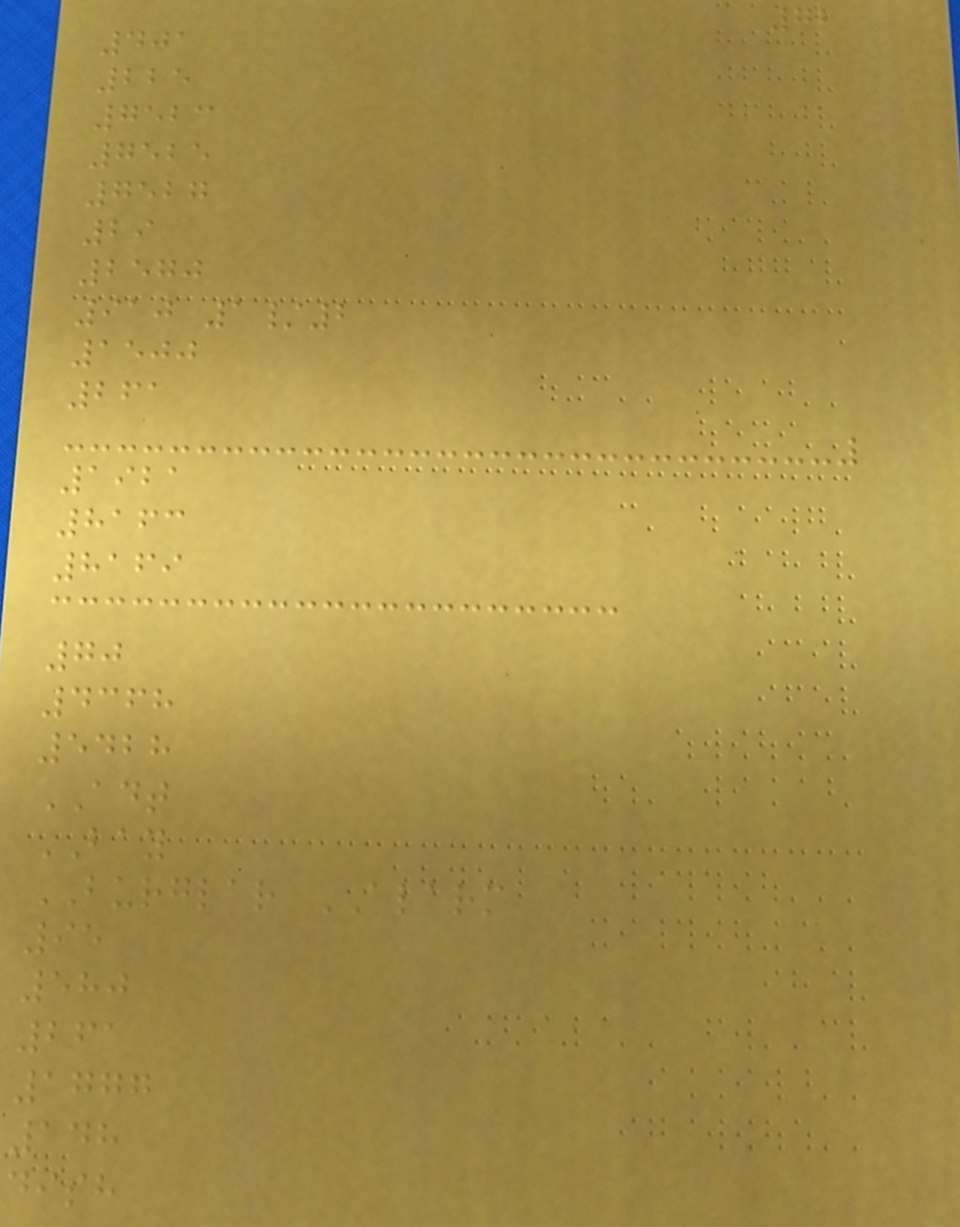72
401
225
7523
7525
7527
29
2570
910 1/2
1500
261
1921
8163
8169
70
4368
5428
ADT
BAY
BURGLAR ALARM
95
580
261
1777
148
dish
